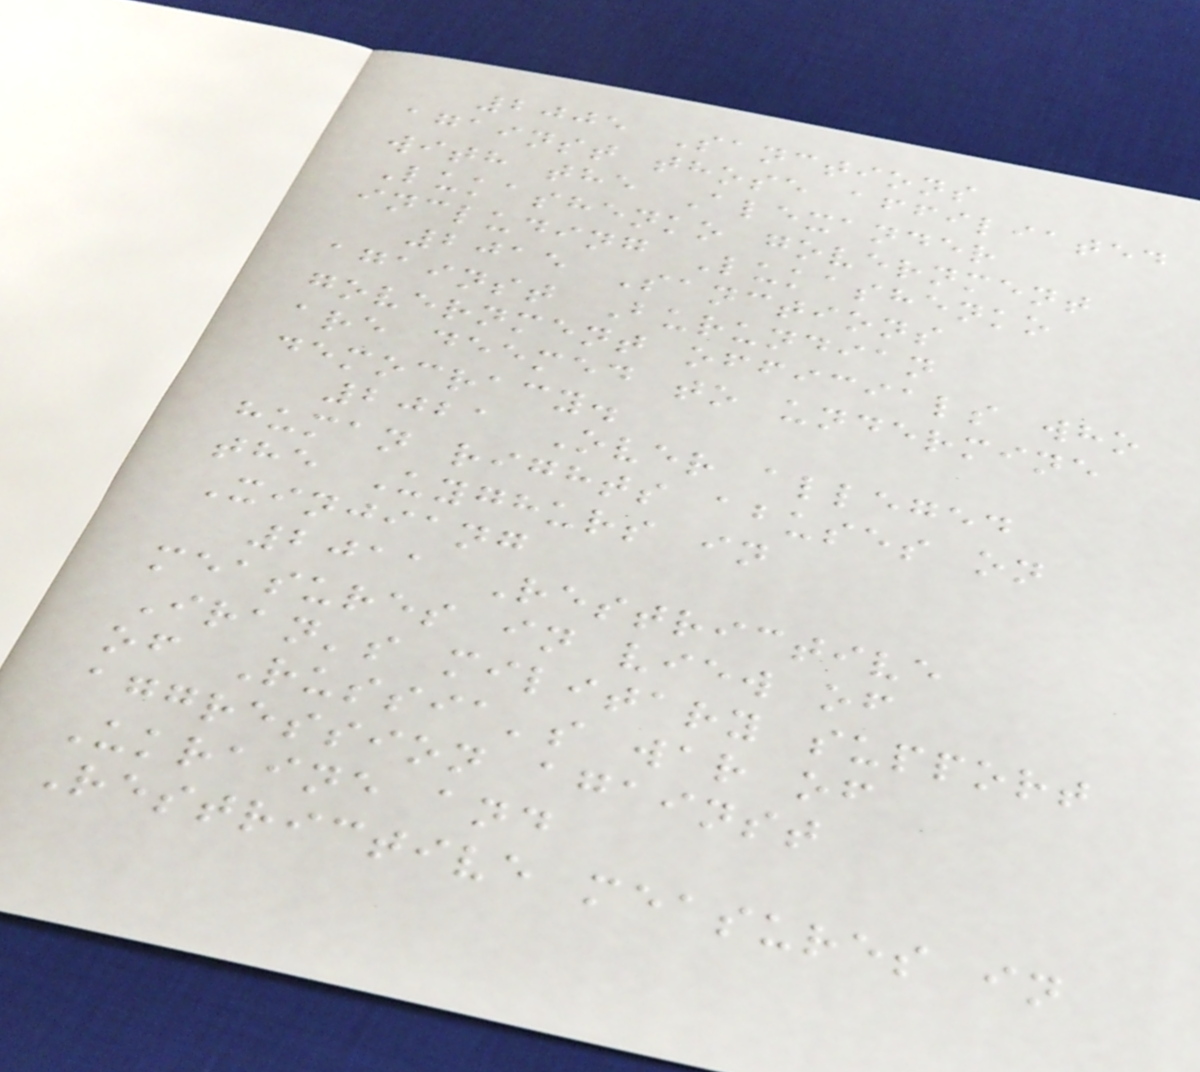2005 Sanctions
against those affiliated
with the Alexander
Lukashenko government
including Lukashenko
2015 Sanctions
against Burundian
government officials who
are deemed to undermine
democracy.
2021 Over alleged
human rights abuses on
the Uyghurs in
Xinjiang
2011 Restrictive
measures in view of
Iran's military support
of Russia's war of
aggression against
Ukraine and
Restrictive measures in
